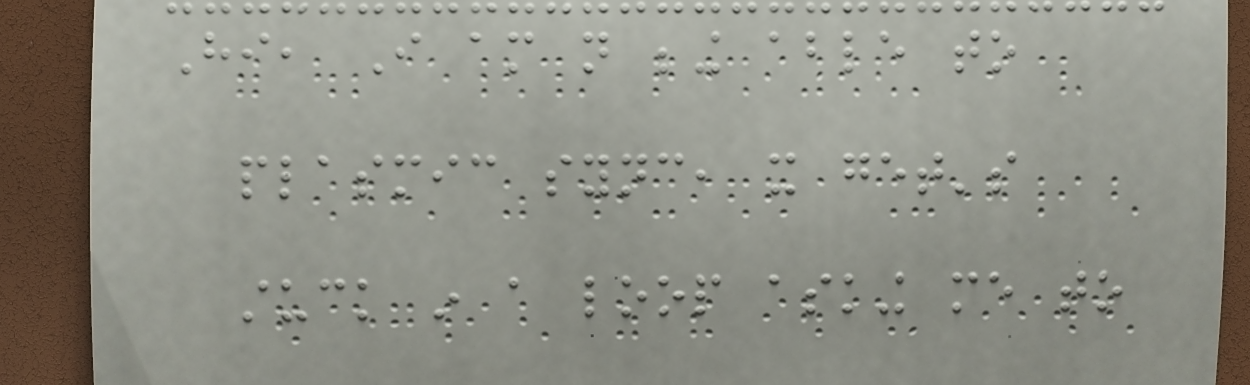Hi, I am not being able to
plasmic sync, it get's
stuck in a loop asking me to
